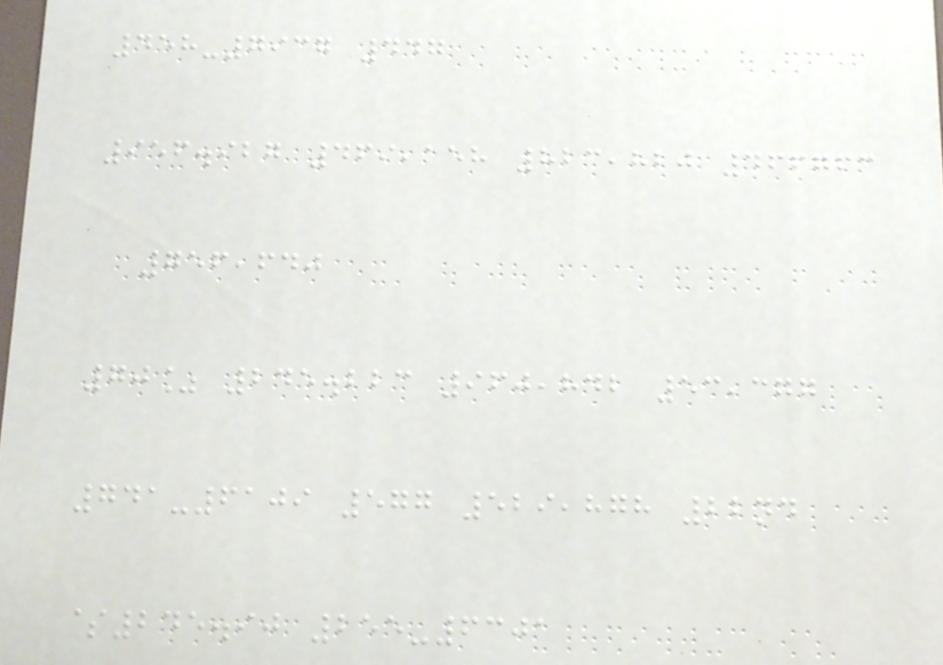458-7937 447
956.927 469,158 823,820 466763
756,640
70% 245.223 960,842 53,377
741-6109 577 529,878 22nd
$245.90 255-6301
